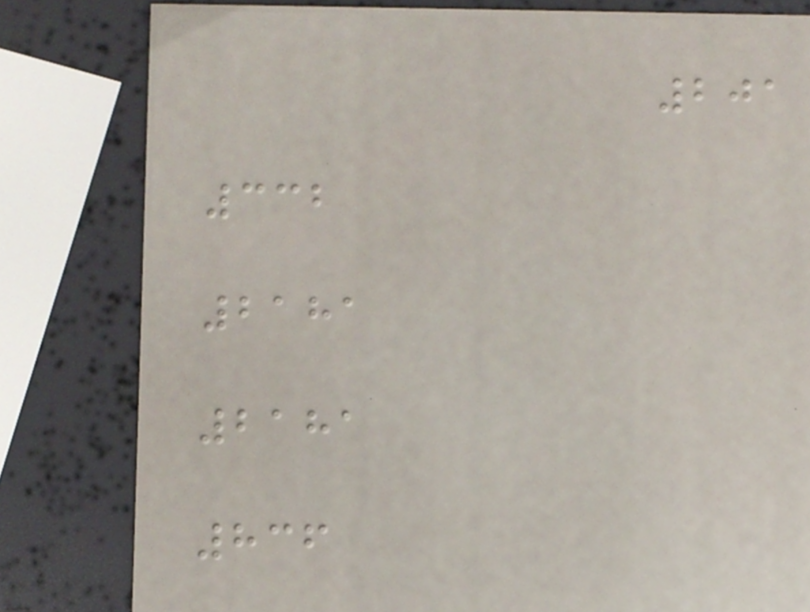201
332
2181
2181
836
